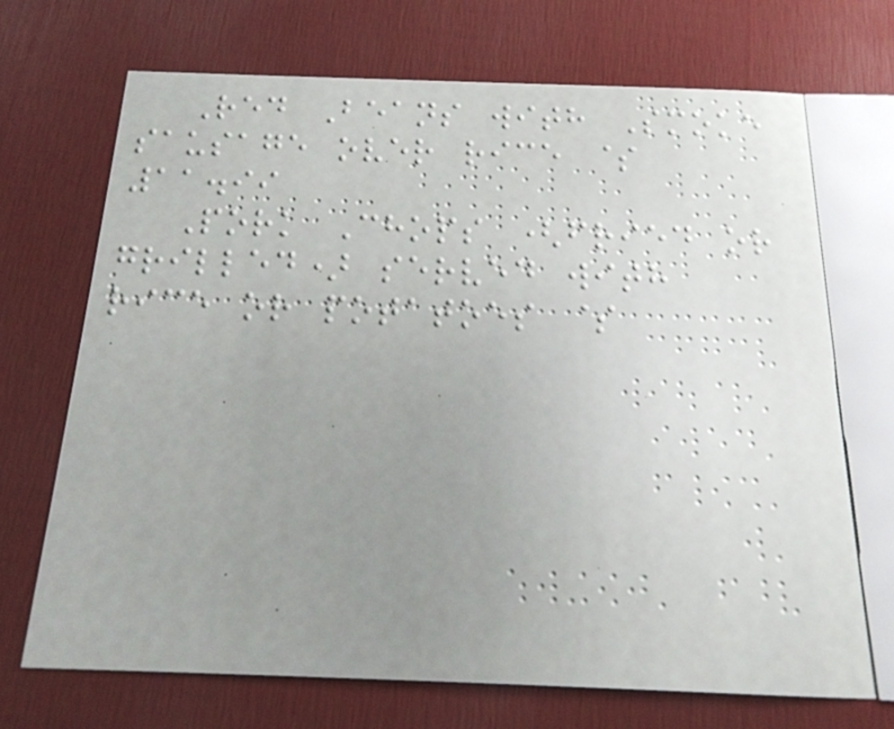Red Beans with Smoke
sausage over rice $
11.99
Pork Chops (fried or
grilled) served with
rice or potatoes $
